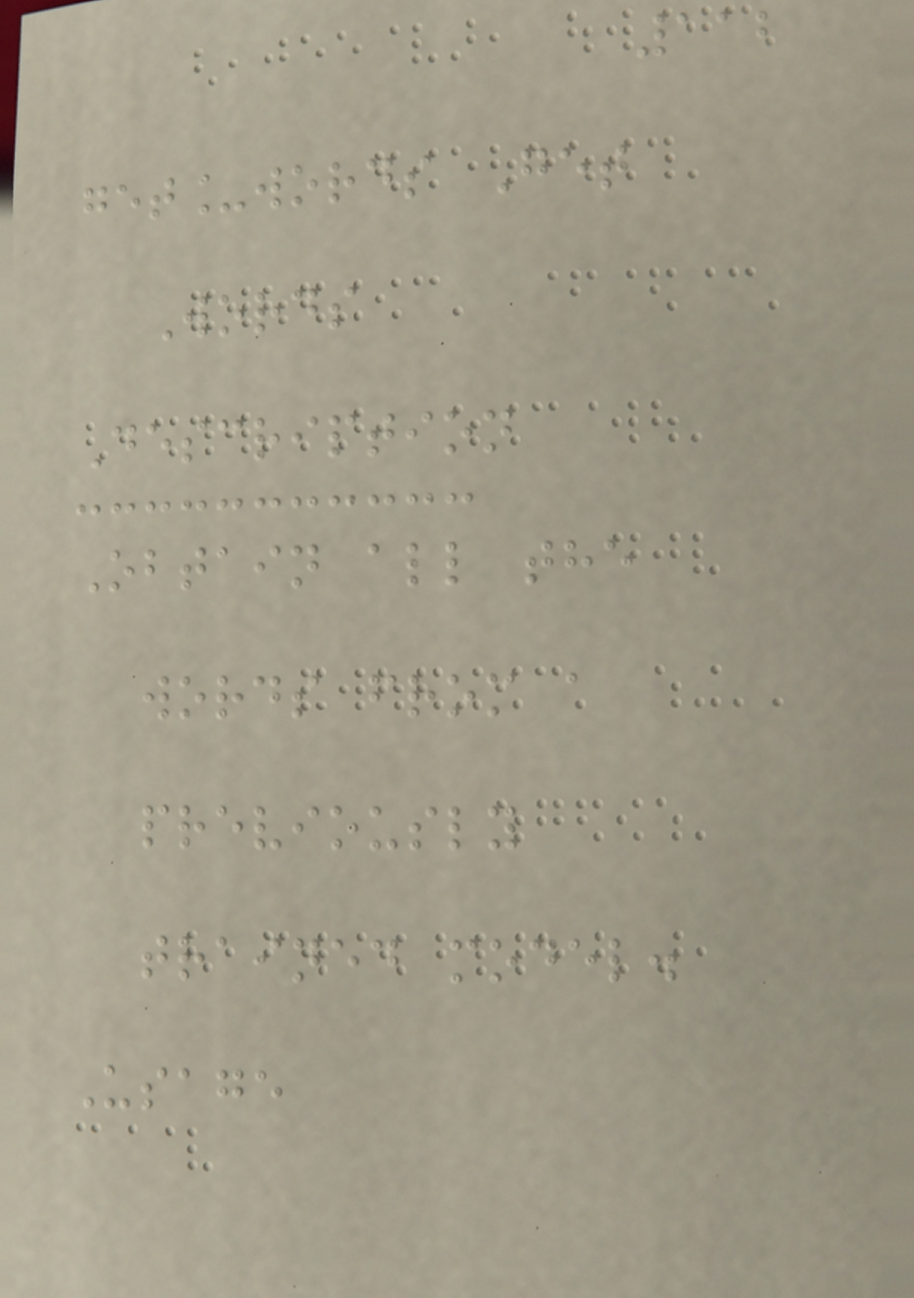112
get_words Get
Words
Description
Obtain all the
words from a
previously
trained model.
Usage
